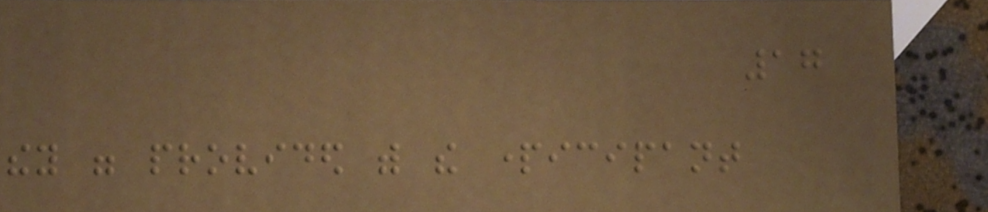17
they were provided with the participant
